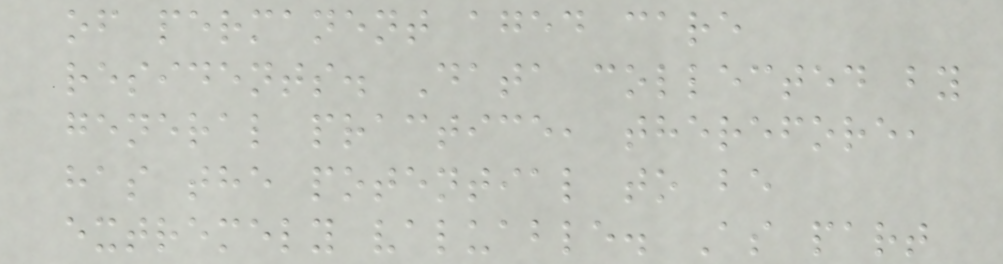of permanent aged care
residents. Data collected by
general practice, therefore,
has the potential to be
extremely valuable. As part
